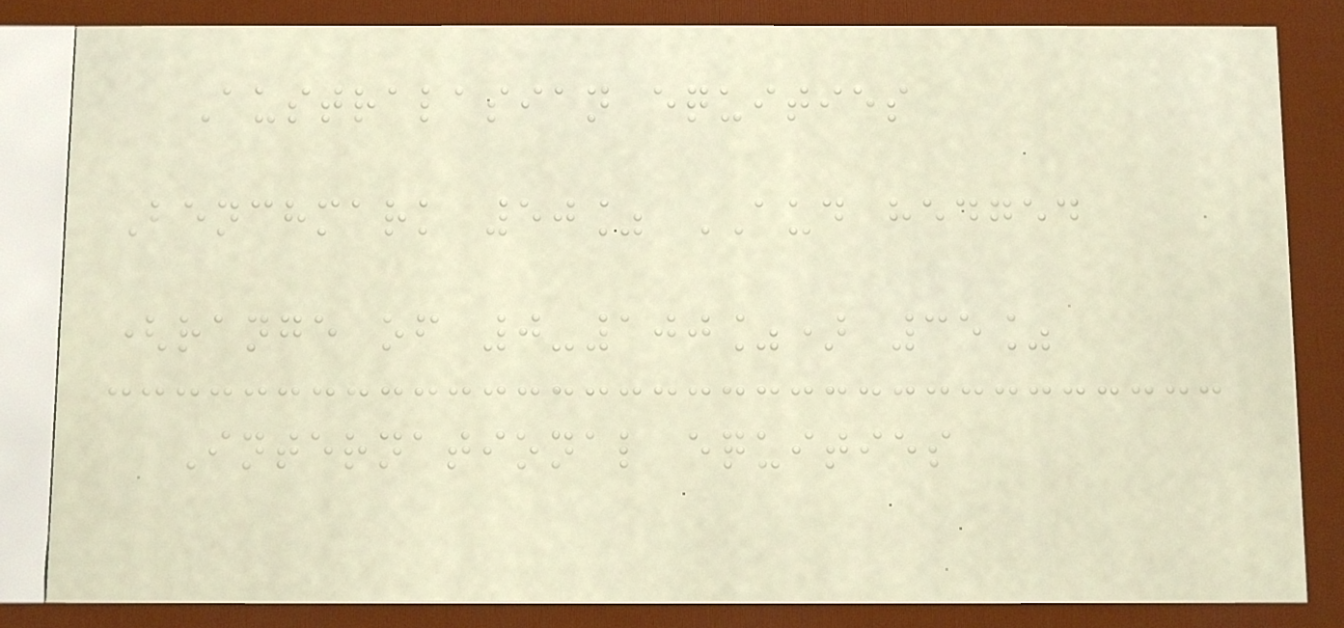Australasian equities
Benchmark 50% AUD hedged
(range of 0-100%) 35%
International equities
